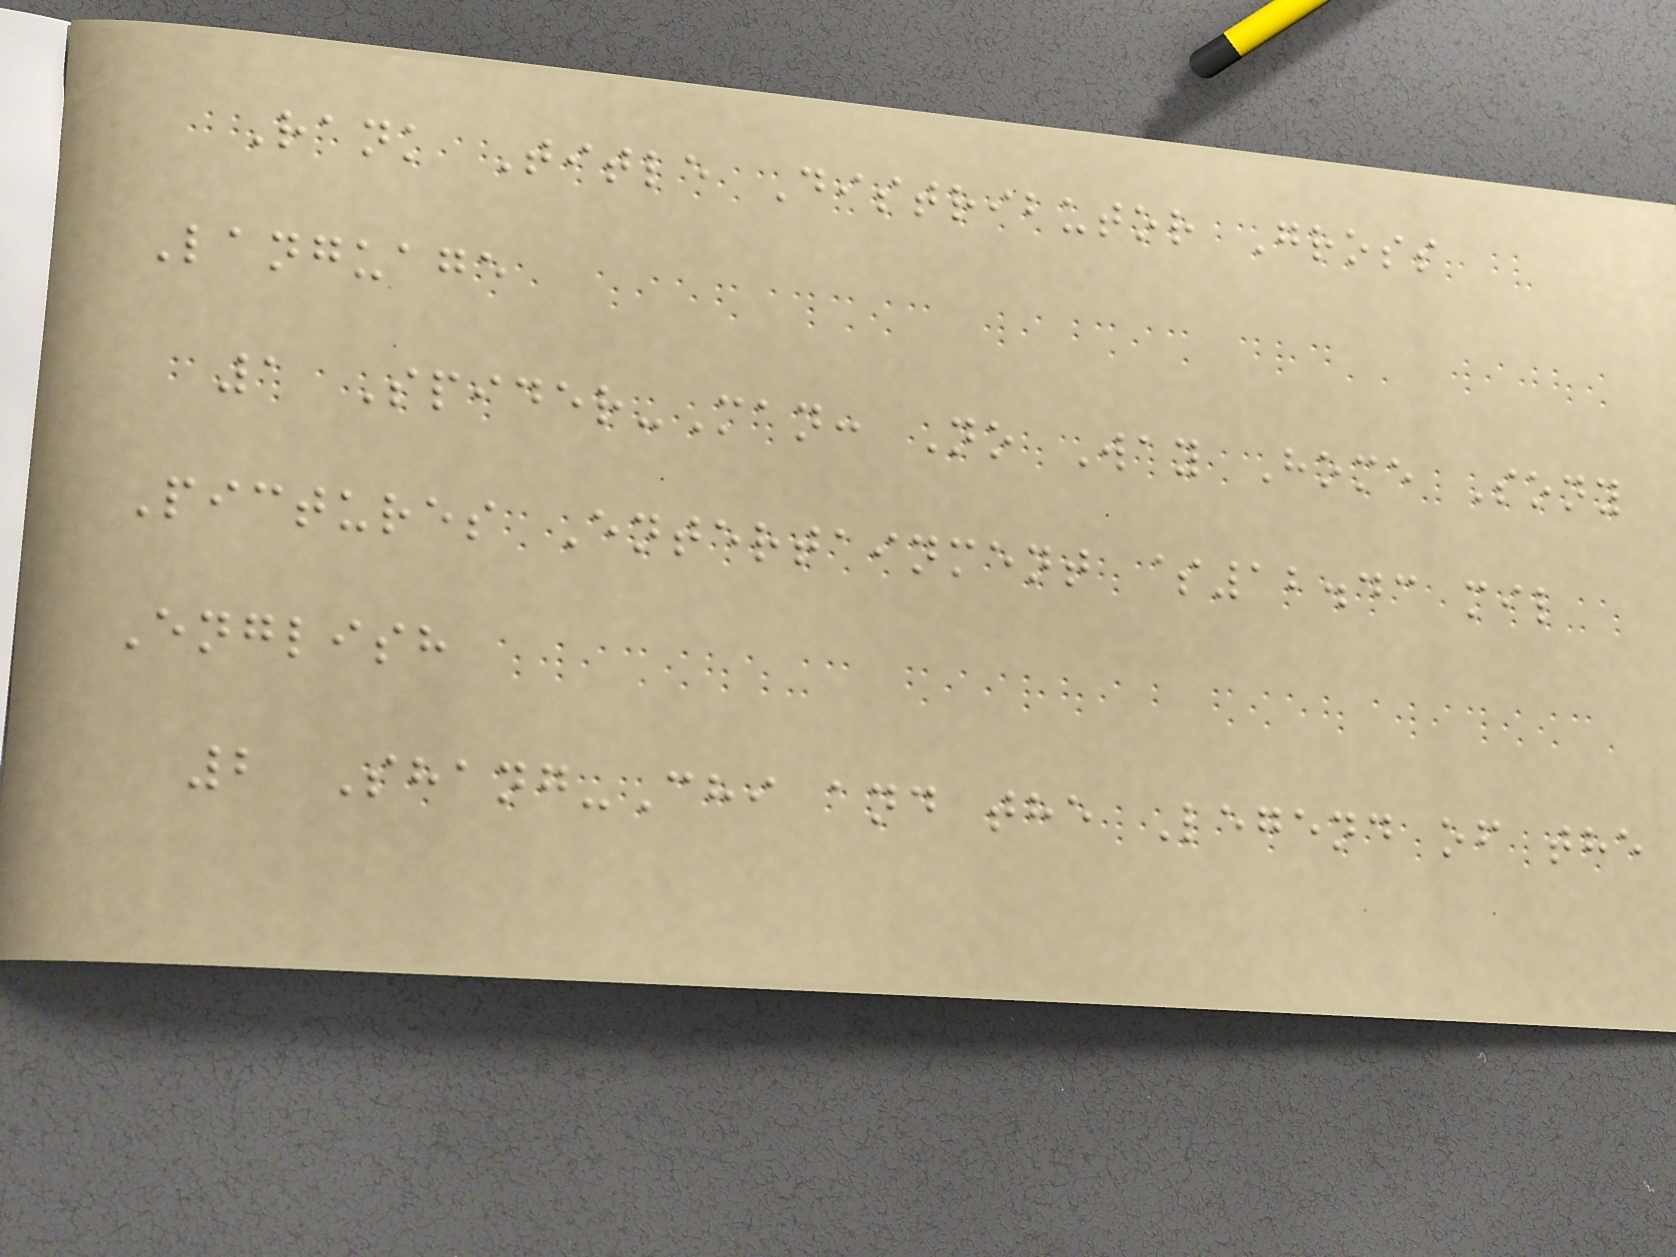Rank Title Distributor Gross
Language
1 Spider-Man: No Way Home Sony
Pictures Entertainment $12.43 mil
English
2 Shang-Chi and the Legend of the
